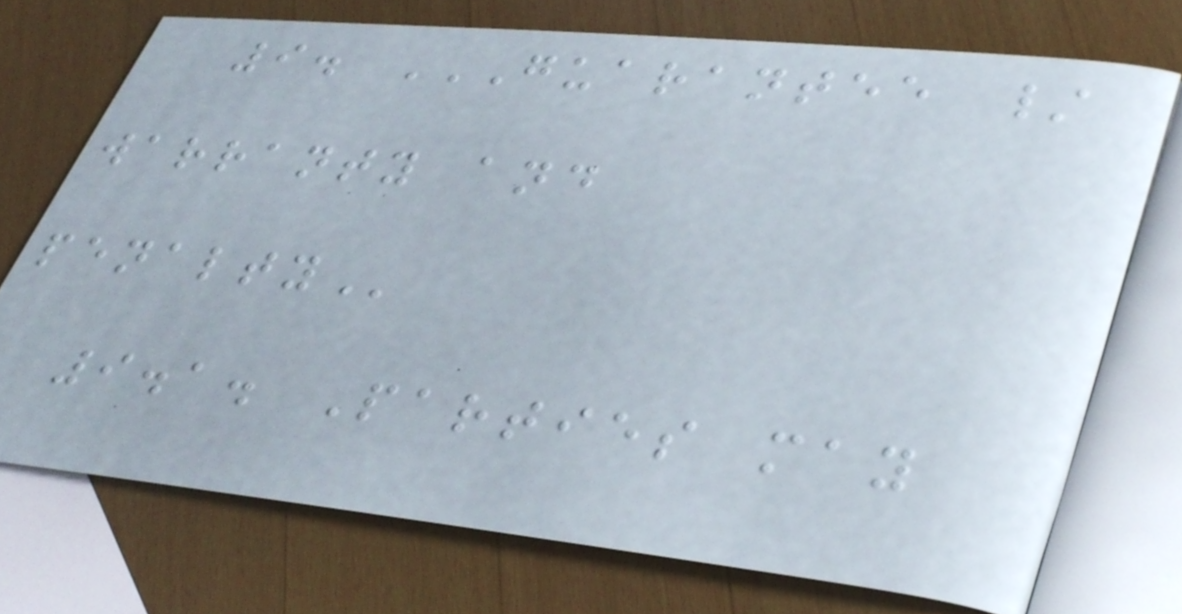9. GUARANTEE /
WARRANTY AND
PENALTY
9.1. Parties may
